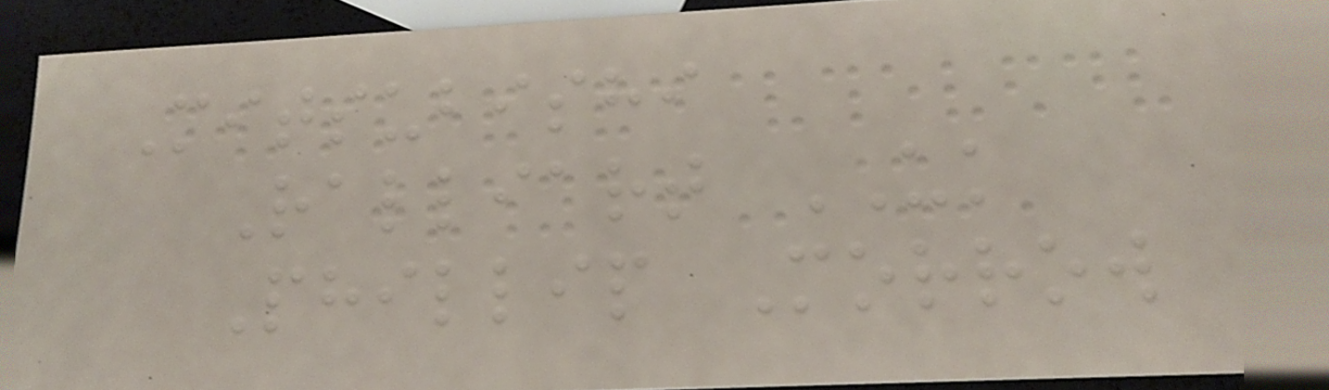Mitsubishi
Ralliart UK
Phillip Morrow
